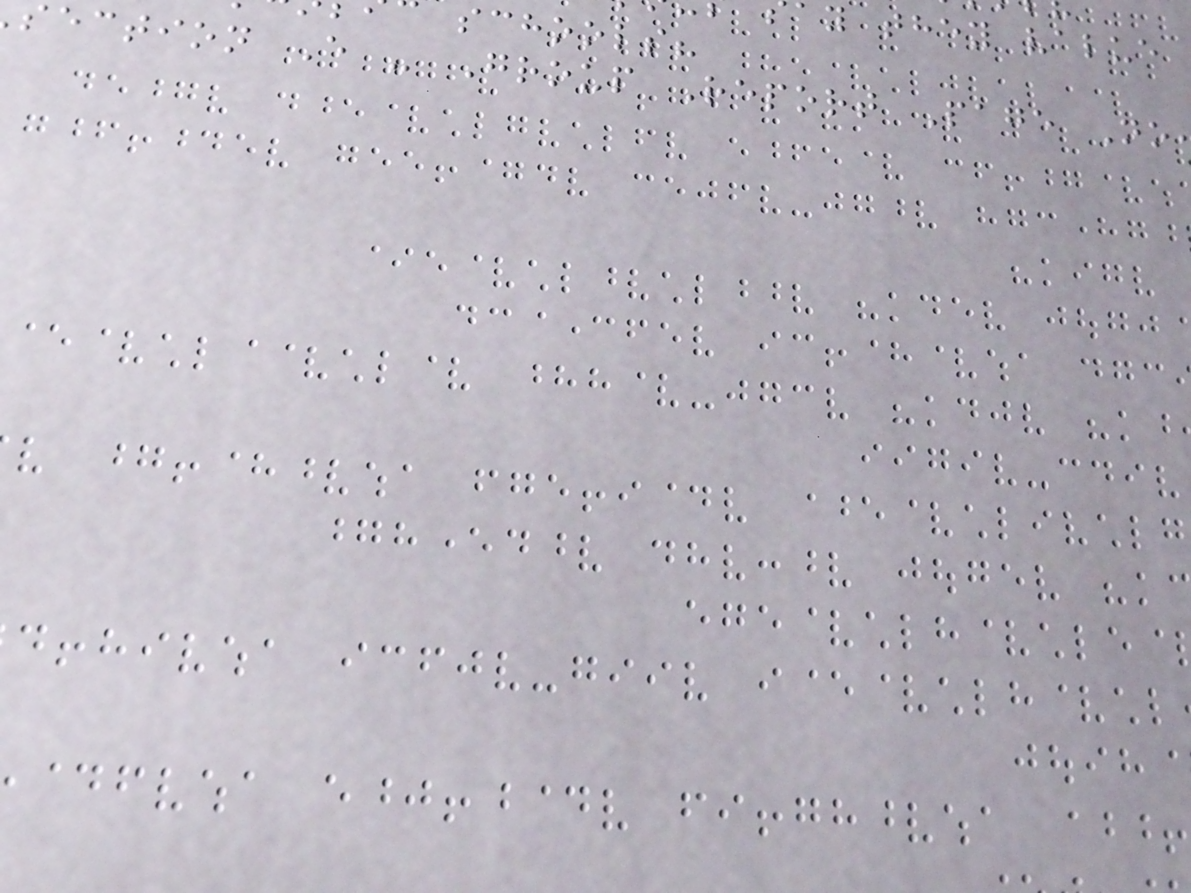ay they value
schools?
section E - Group Report Page No
